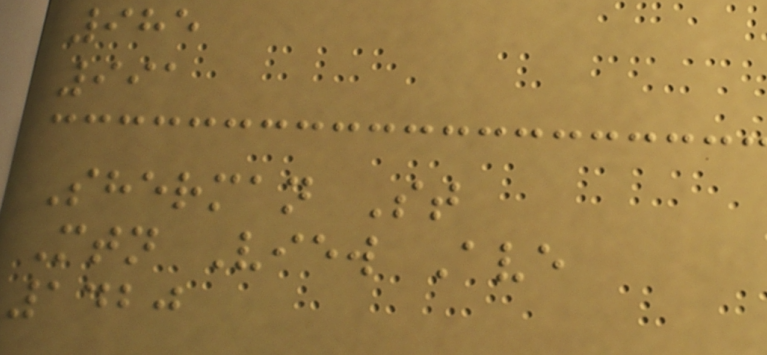985
991
Sherman St
Mtn View Ave
1420
